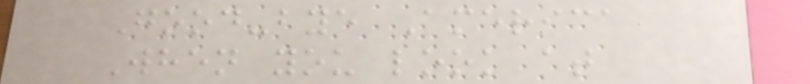Good-bye America
When you look at
